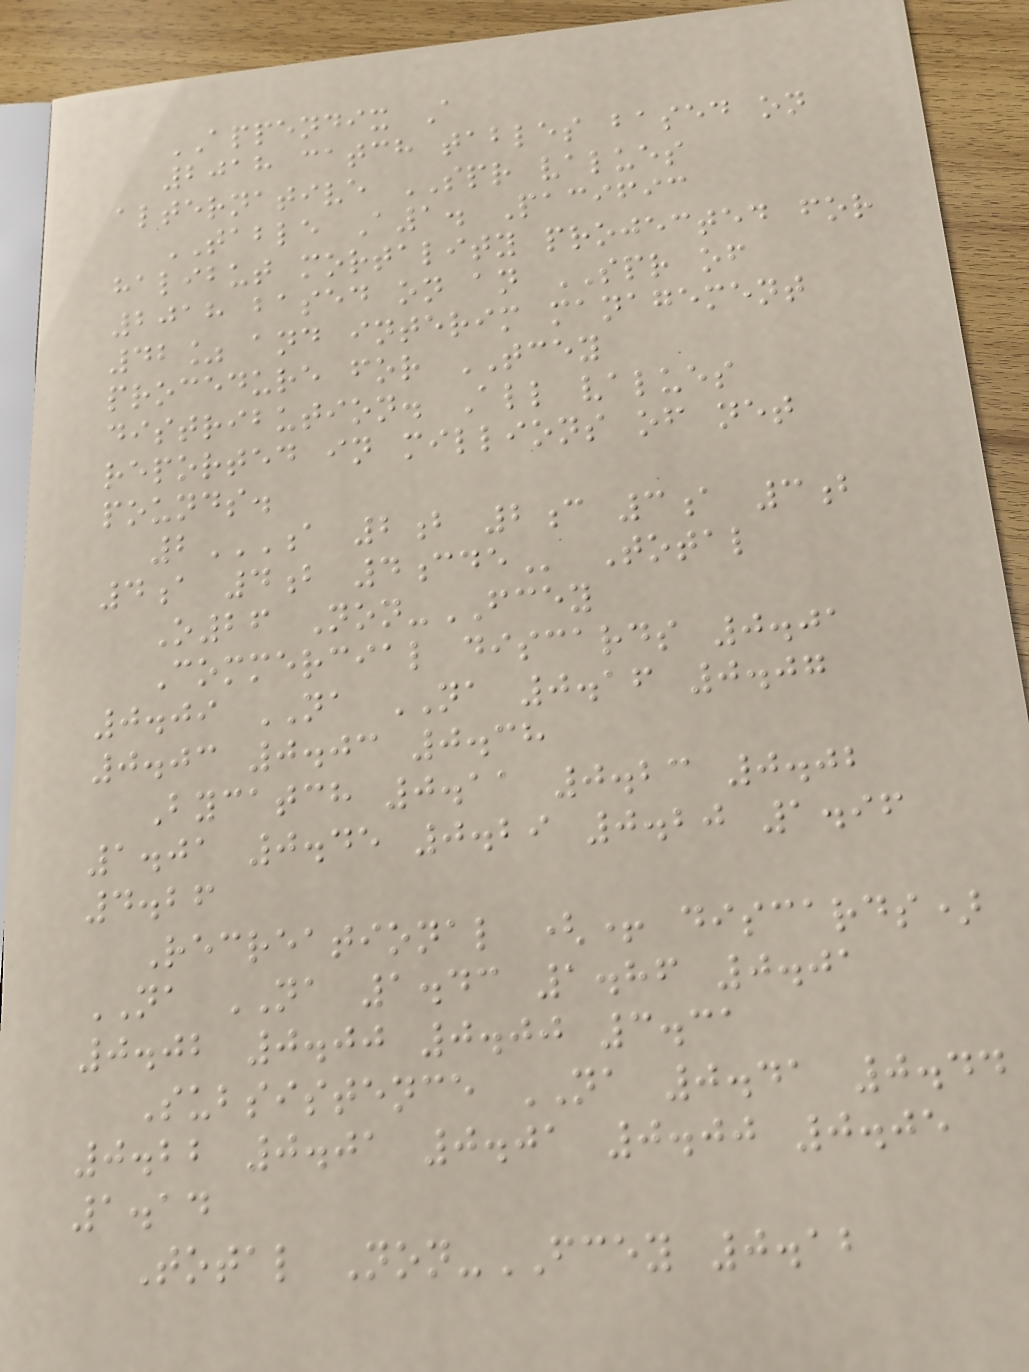APPENDIX A
2018 catch tables based on
alternative SPR values
TABLE A1. Pacific
halibut mortality projected for
2018 based on an SPR of
42% and interim management
procedure for TCEY
distribution. All values
reported in millions of net
pounds.
2A 2B 2C 3A 3B
4A 4B 4CDE Total
O26 Non-FCEY
Commercial discards 0.01
0.09 NA NA 0.16 0.07
0.03 0.03 0.38
Bycatch 0.11 0.23 0.02
1.01 0.45 0.29 0.20 1.96
4.26
Recreational (+ discards)
NA NA 1.43 1.86 0.01
0.02 0.00 0.00 3.31
Subsistence NA 0.41 0.44
0.22 0.01 0.01 0.00 0.05
1.14
Total Non-FCEY 0.12
